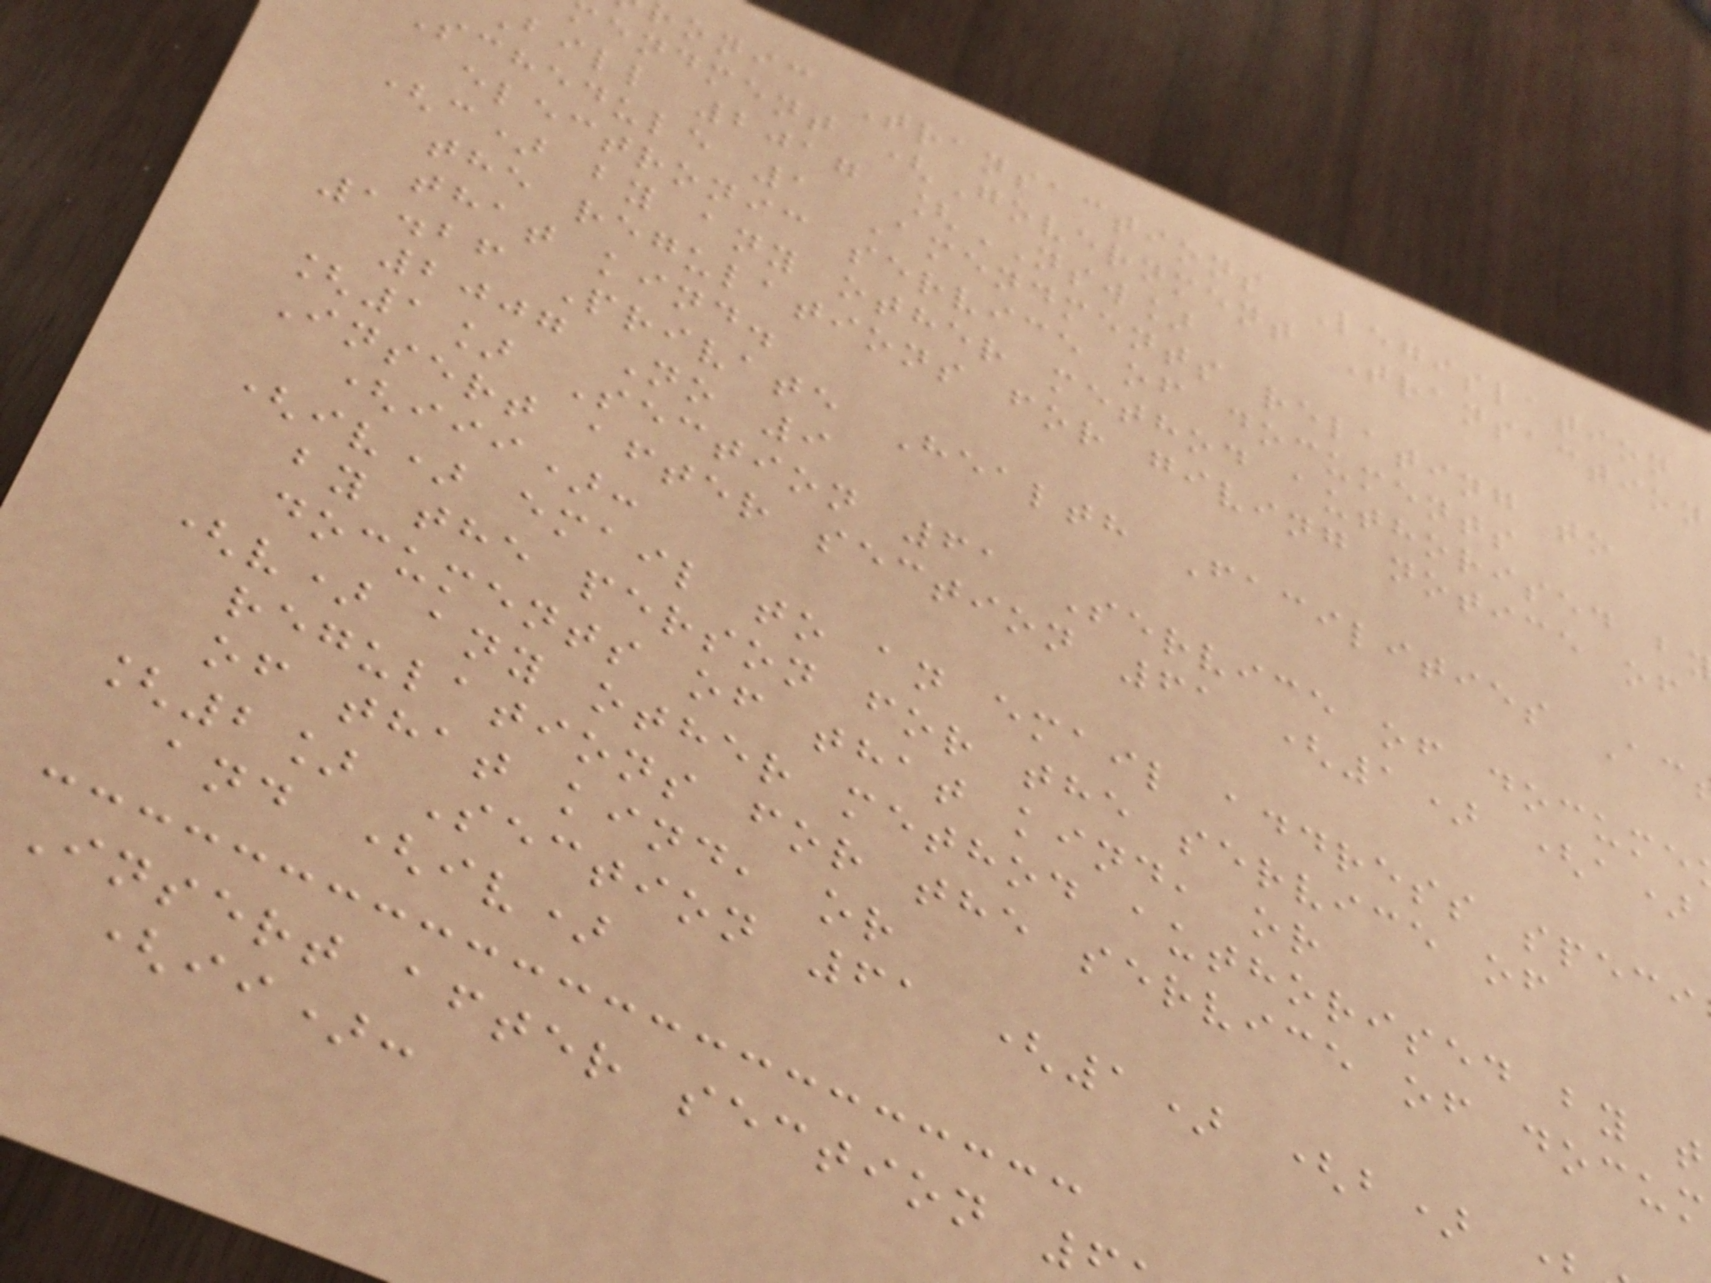onic Transactions Legislation
endment (Government Transaction
bill 2017 [NSW]
schedule 1 Amendments relating to
electronic service of documents
(c) by any other method authorised b
the regulations for giving notice of
that kind.
1.26 Private Health Facilities Ac
2007 No 9
[1] Section 61 Service of docume
Insert after section 61 (1) (a)
(iii):
(iv) email to an email address speci
by the person for the service of
documents of that kind, or
(v) any other method authorised by t
regulations for the service of docum
of that kind, or
[2] Section 61 (1) (b)
and (iv)
Insert after section
(ii):
